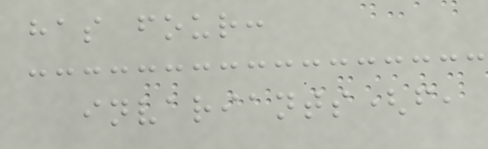has four:
invariants(f,
